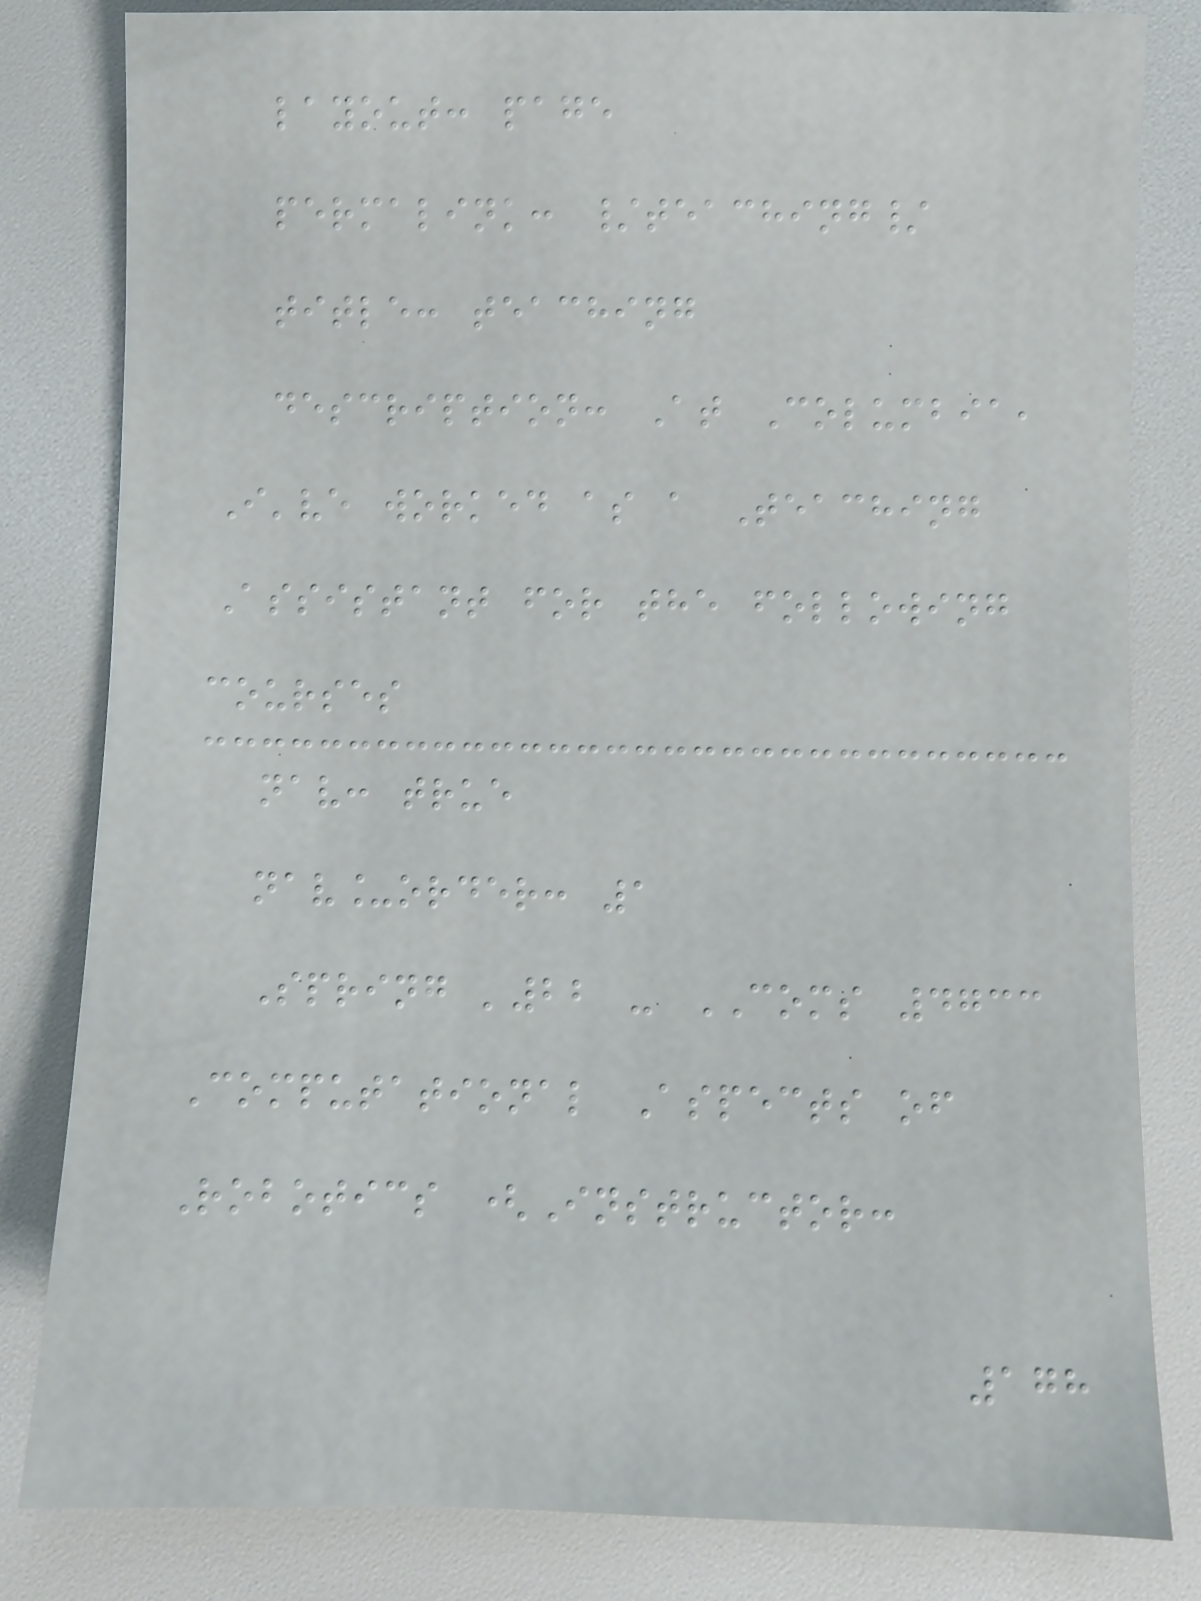layout: page
permalink: /teaching/
title: teaching
description: At Columbia,
I've worked as a Teaching
Assistant for the following
courses
nav: true
nav_order: 1
Spring '22 - COMS 4733
Computational Aspects of
Robotics (Instructor:
178
